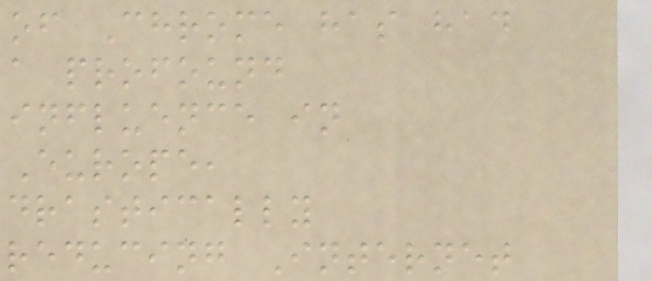of Chrome has had
a profound
influence in
Europe,
drastically
reducing Internet
